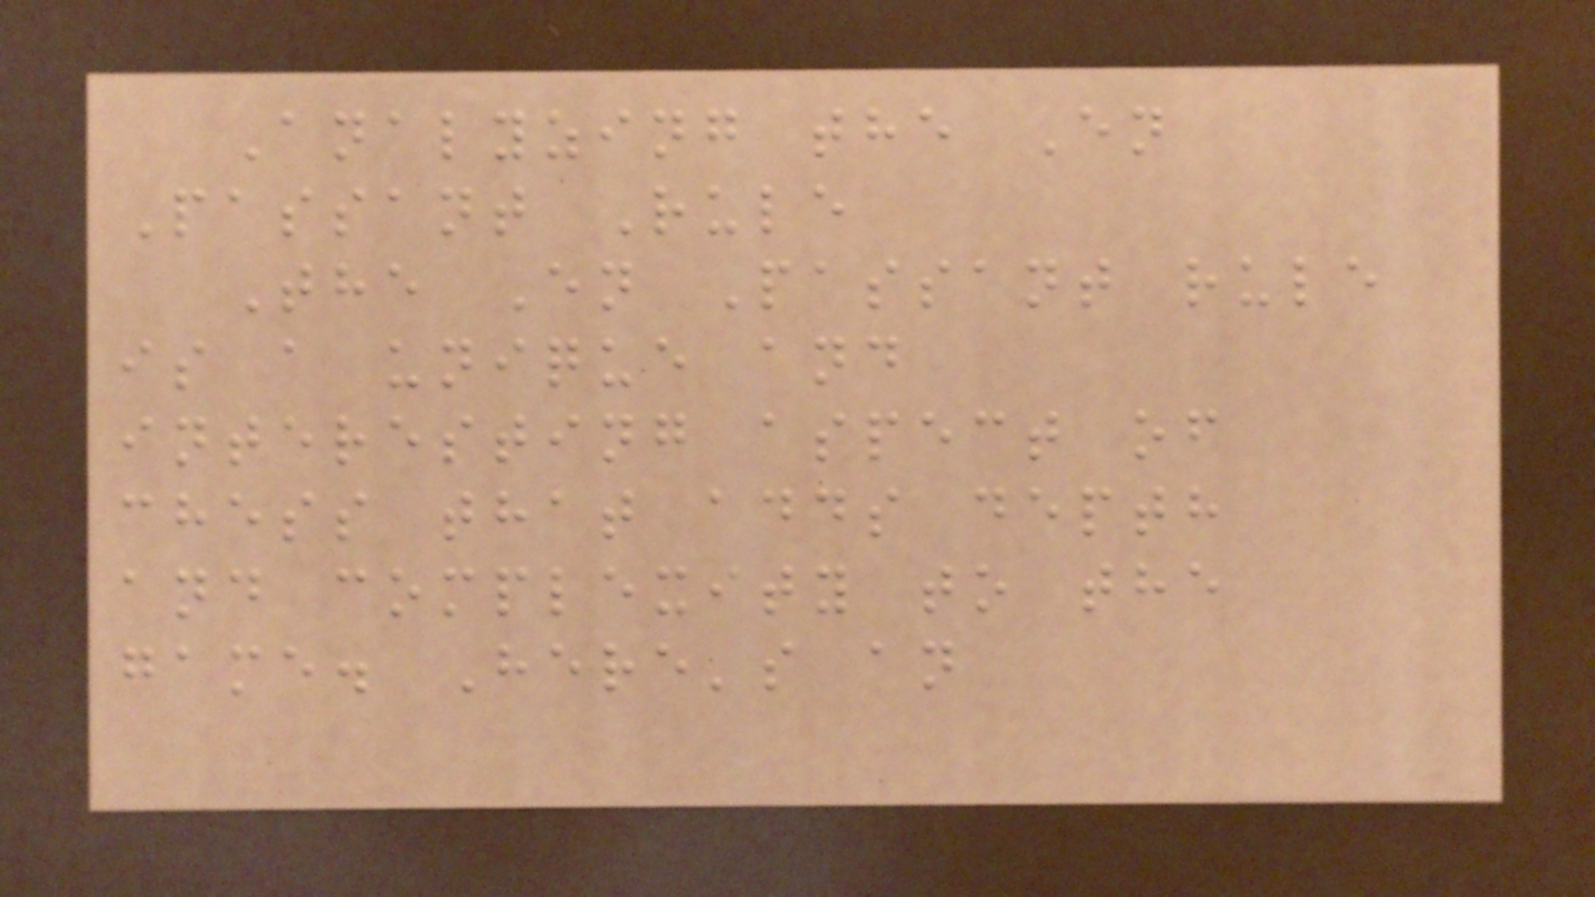Analyzing the En
Passant Rule
The En Passant rule
is a unique and
interesting aspect of
chess that adds depth
and complexity to the
game. Here's an
